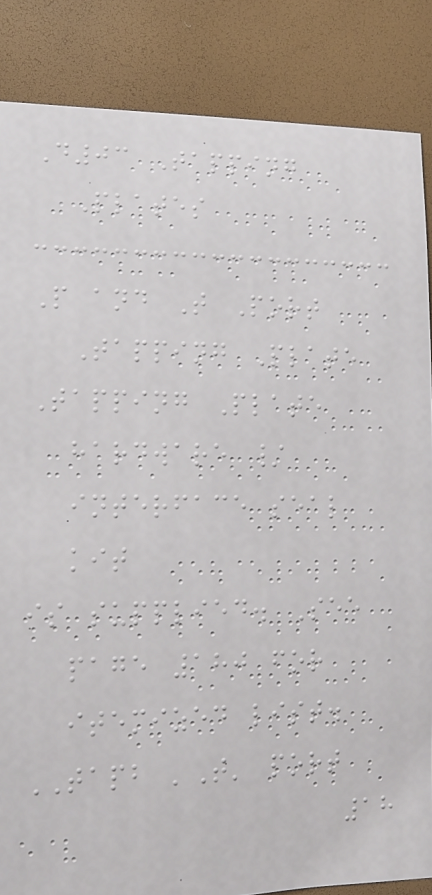D03 Tapping
Plates
P and T Port
Tapping Plate
Tapping Plate
hardware /
interface seal
kit
is supplied. See
page 180 for
itemized list.
TAPB 'T' port
18
